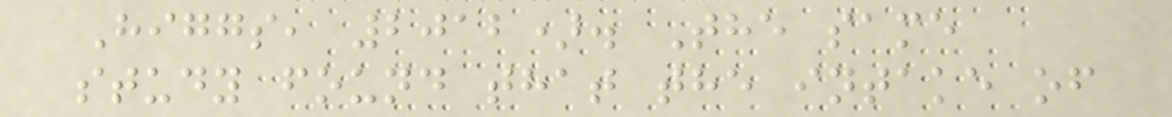Higgs, 2012). The same
study found that the intake of
